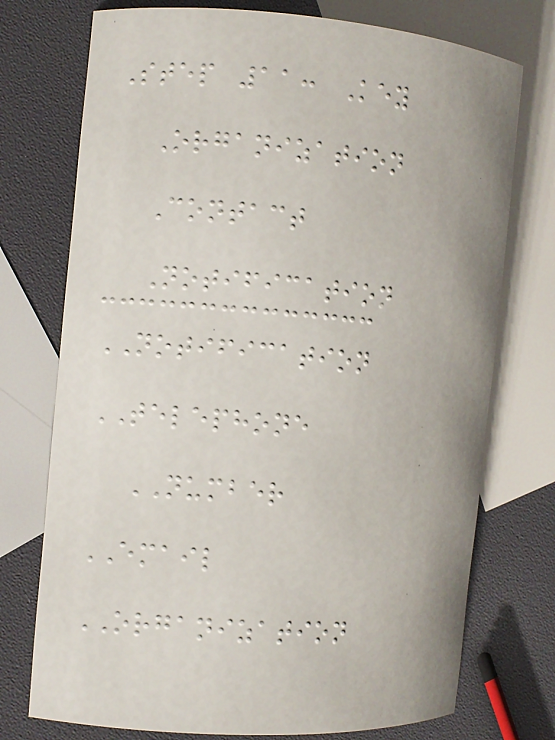Step 11: Key
Organization
Contact
Notification
NOTIFICATION
TELEPHONE
NUMBER
EMAIL
ORGANIZATION
